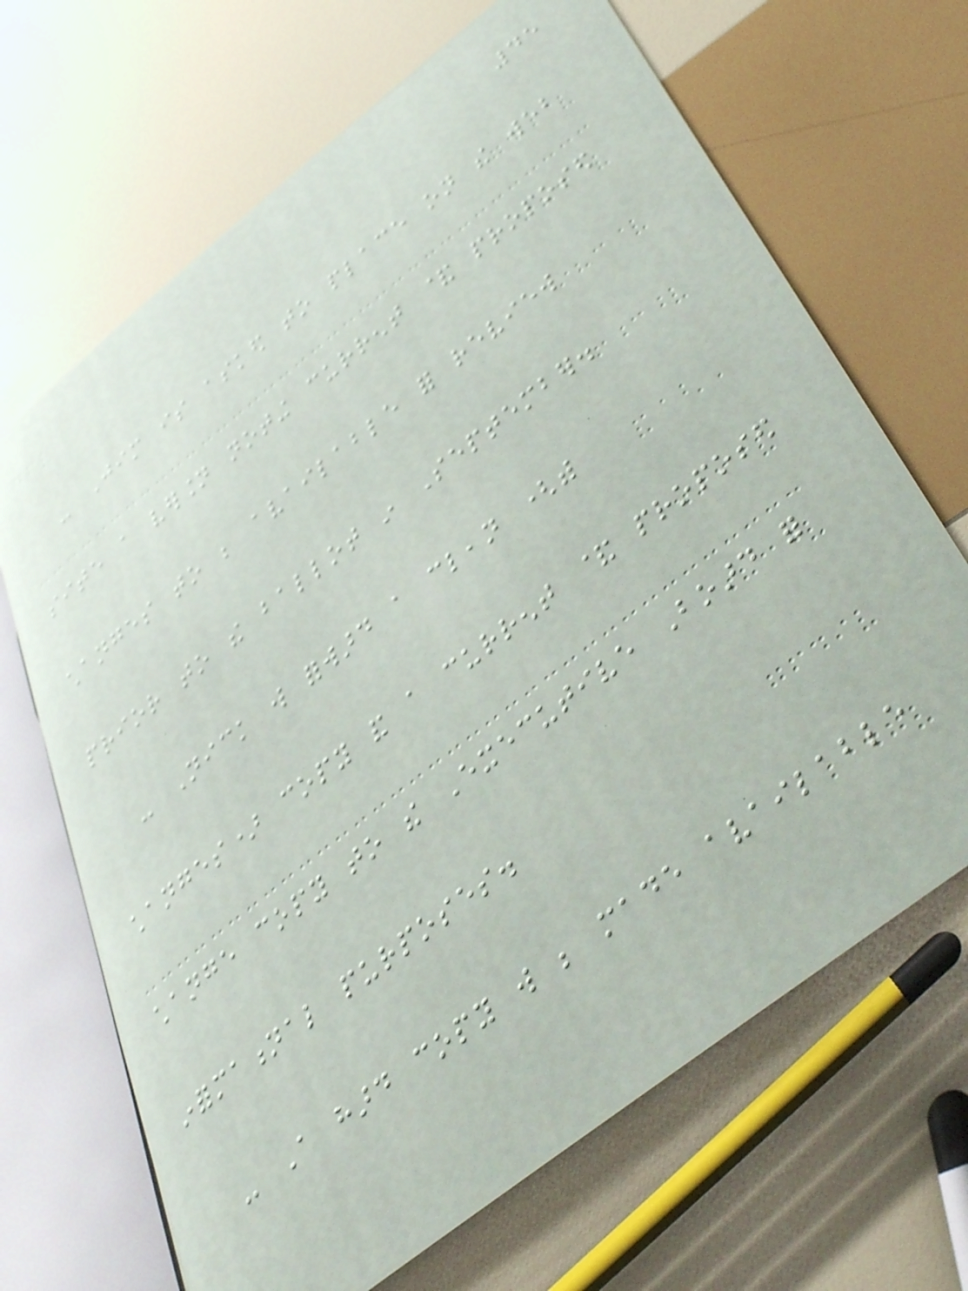45
- Jim is asked to place on the web
site a version noting current & proposed
changes to be available for review
prior to the ballot in September.
- Nick will forward a clean (with
changes) copy and a current & proposed
change copy to the Executive Board for
informational purposes.
- A hard copy will be made available
